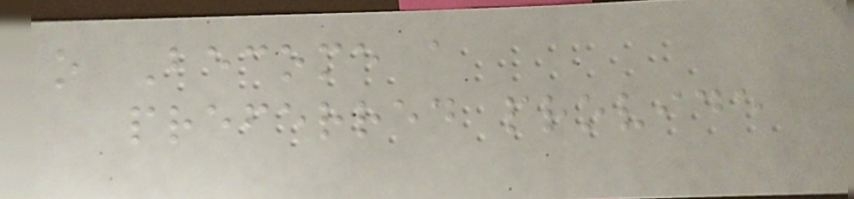o Become a
preferred provide
